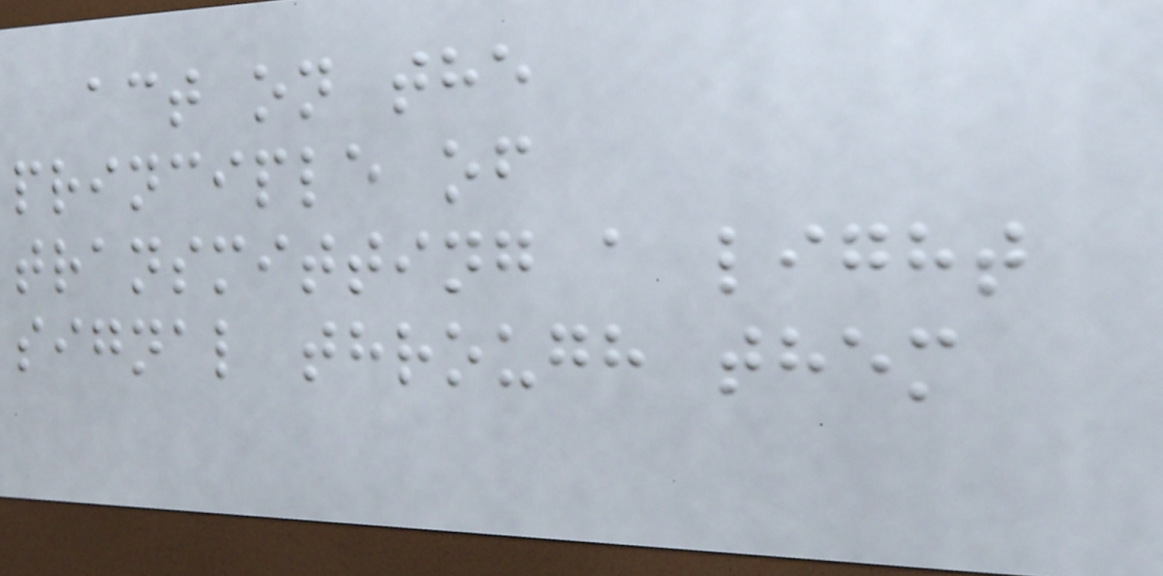act on the
principle of
transmitting a light
signal through them
